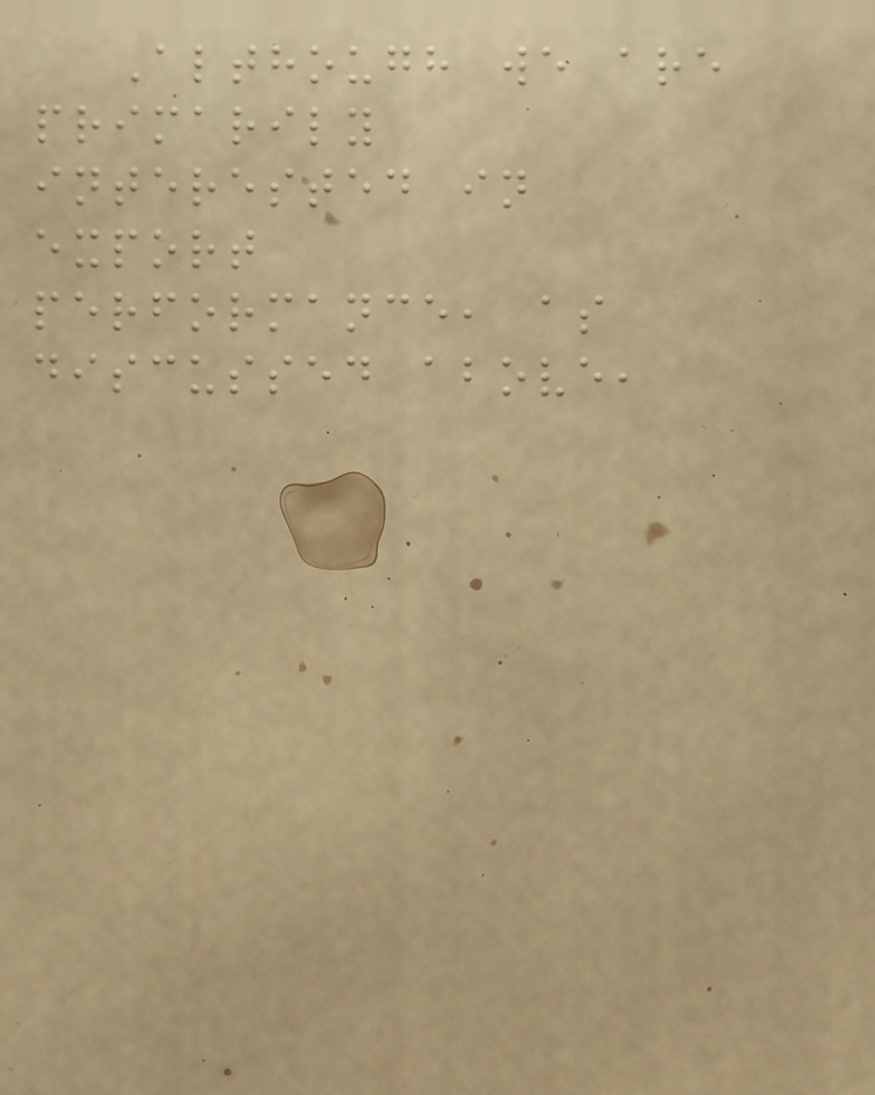Although we are
primarily
interested in
export
performance, as
discussed above,
